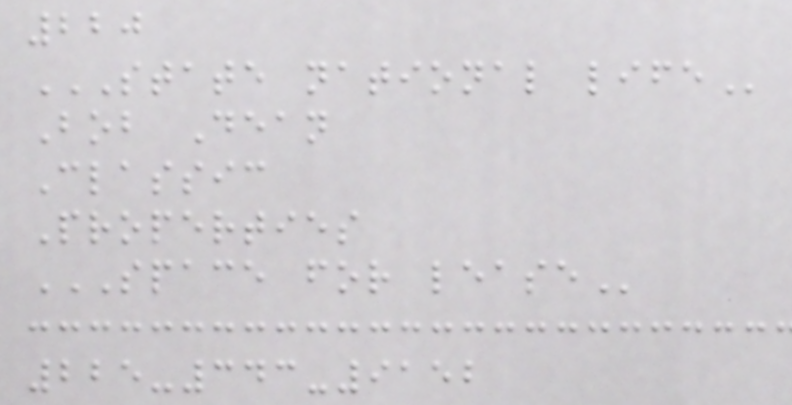220
STATE NATIONAL LIFE
Bob Dean
Classic
Properties
SPACE FOR LEASE
225-343-9152
